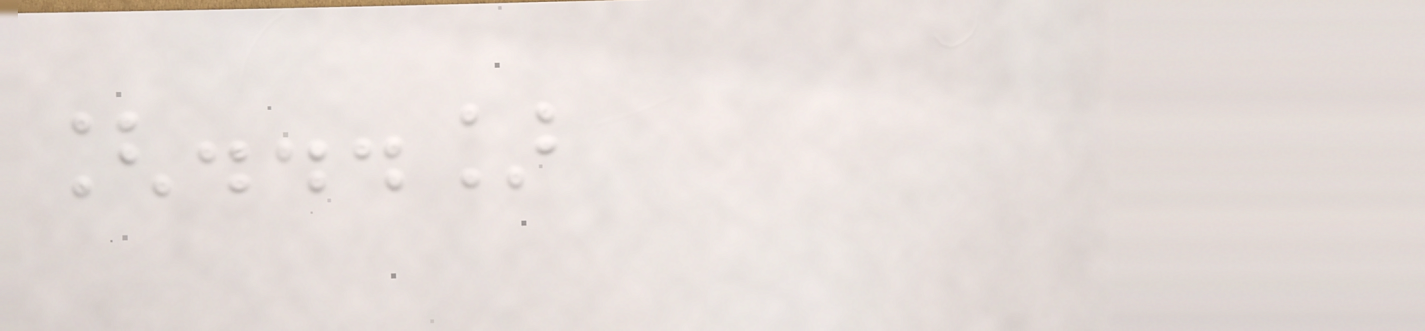[...]
